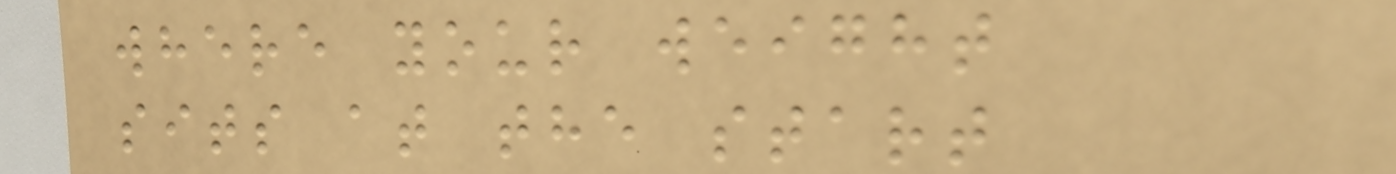where your weight
sits at the start
